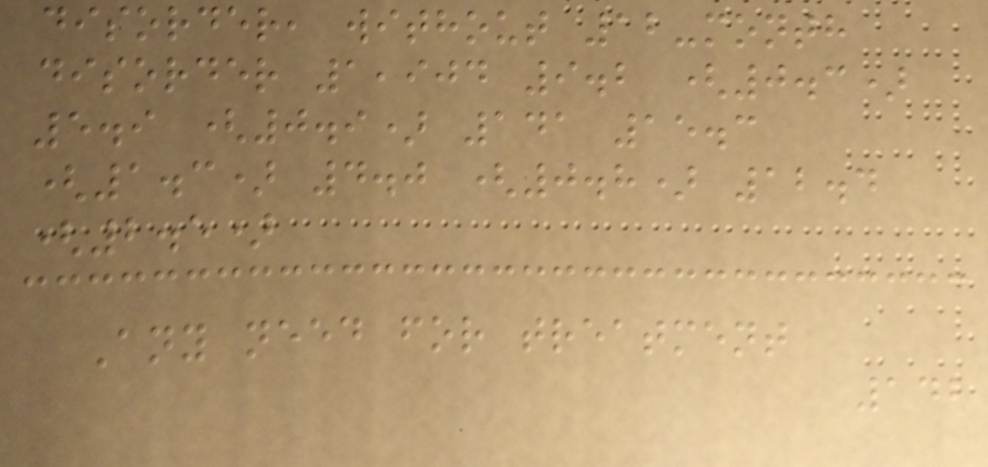disorder, without 12-month
disorder 1,904 9.2 (0.3)
5.9 (0.9) 141 15.3
(1.3) 4.0 (0.8) 12.4
(2.5)
Any need for treatment
142
